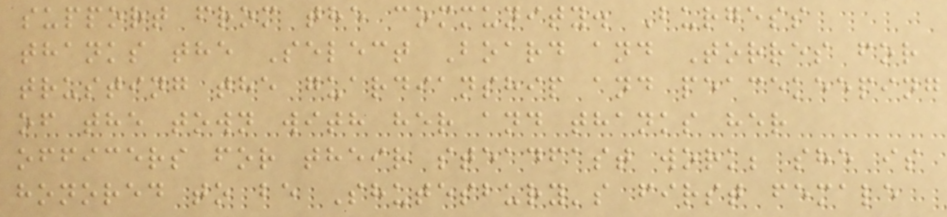support from the community. Burgess
thanks the Select Board and Torres for
trusting the guardianship and peacekeeping
of the town with her and thanks her
officers for their steadfast work; she is
honored to be Shutesbury's first female
